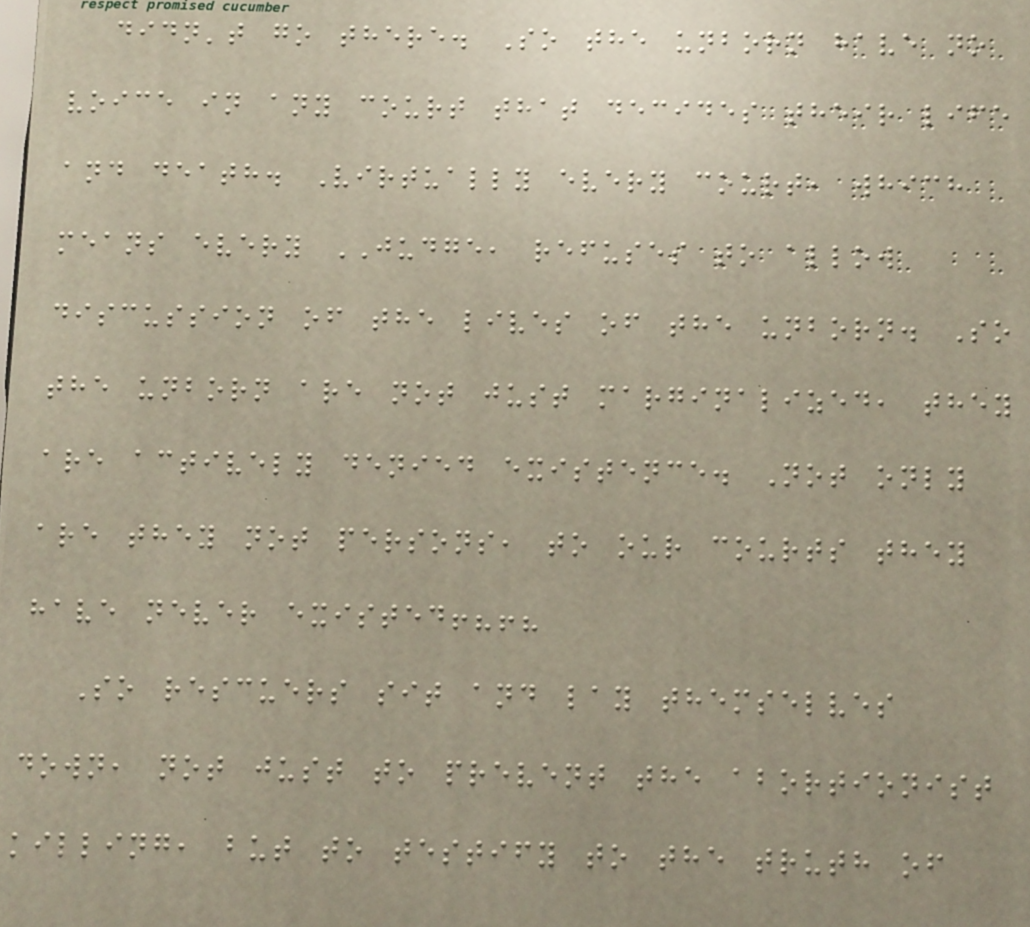didn't go there. So the unborn have no
voice in any court that decides their life
and death. Virtually every court, which
means every JUDGE, refuses to allow
discussion of the lives of the unborn. So
the unborn are not just marginalized, they
are actively denied existence. Not only
are they not persons, to our courts they
have never existed!?!?
So rescuers sit and lay themselves
down, not just to prevent the abortionist
killing, but to testify to the truth of
